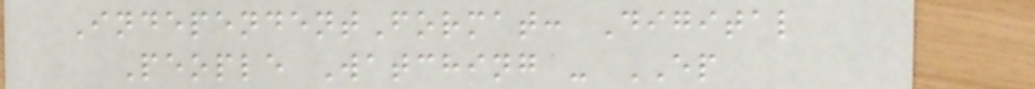IndependentFormat: Digital
People Watching - EP
